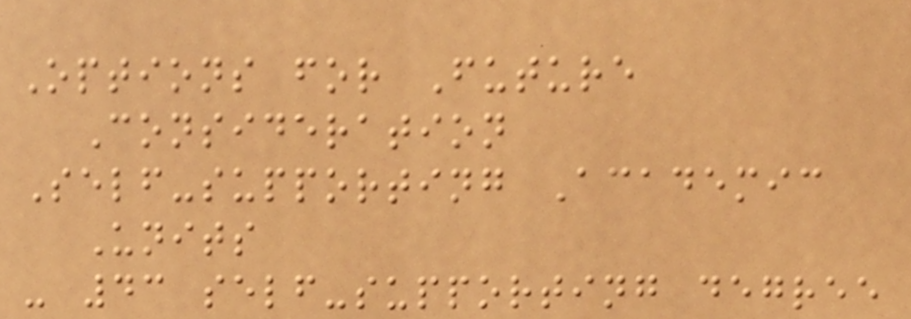Options for Future
Consideration
Self-supporting Academic
Units
- 43 self-supporting degree
